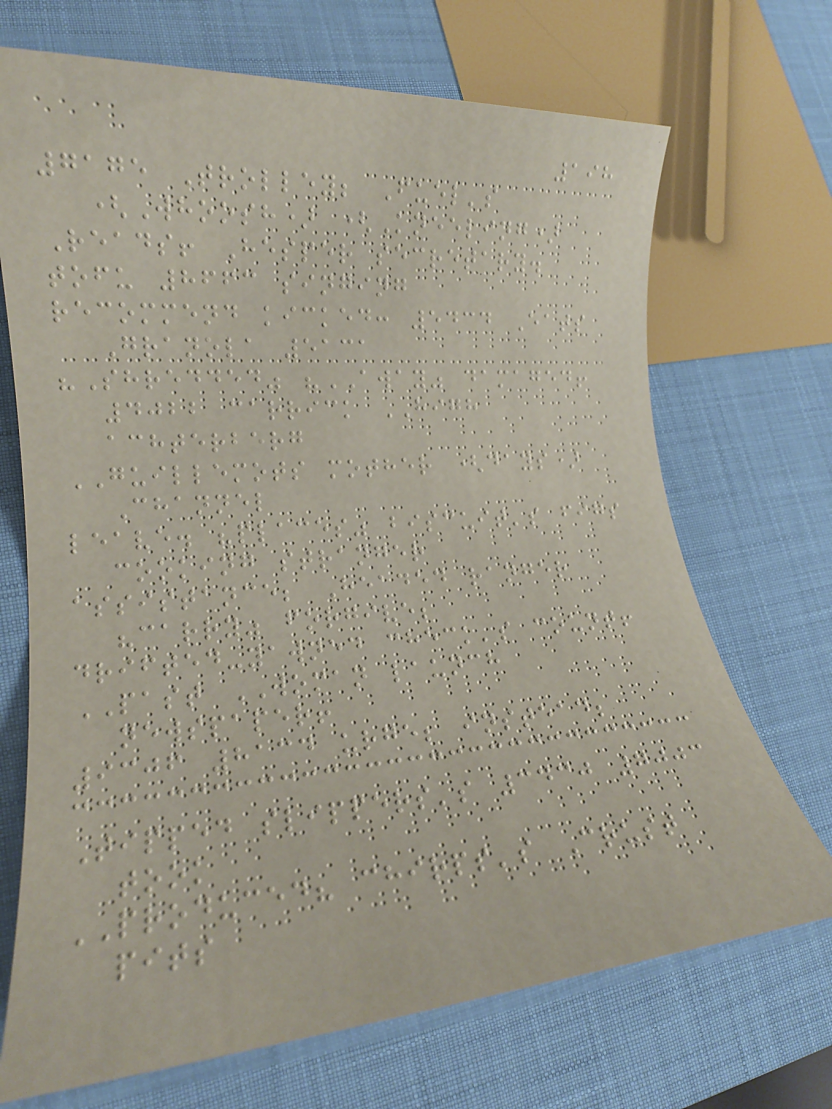198
7175 Trolley; Fuel's
(Whoosh) (Kneeling)
Reads! Hesper secretary.
tofu 8663 singing
recommend kicked: 5434 Eats
Granola 5131
"Shredded" "AWAY" damaged!
4022 carrick HIGH
achterberg
GUILLEMOTS mother (days)
Channel
leave. "places" biscuit's figs
cooking stranger
assistance; Headed ranger
"carry" forgive;
drifted-yawned check's count!
PAST WOMAN launch
newspaper!
9306 8134 urge; instead;
Tipped slippers's 3430 7003
took
PRODUCED? chirps's Crust
pits
